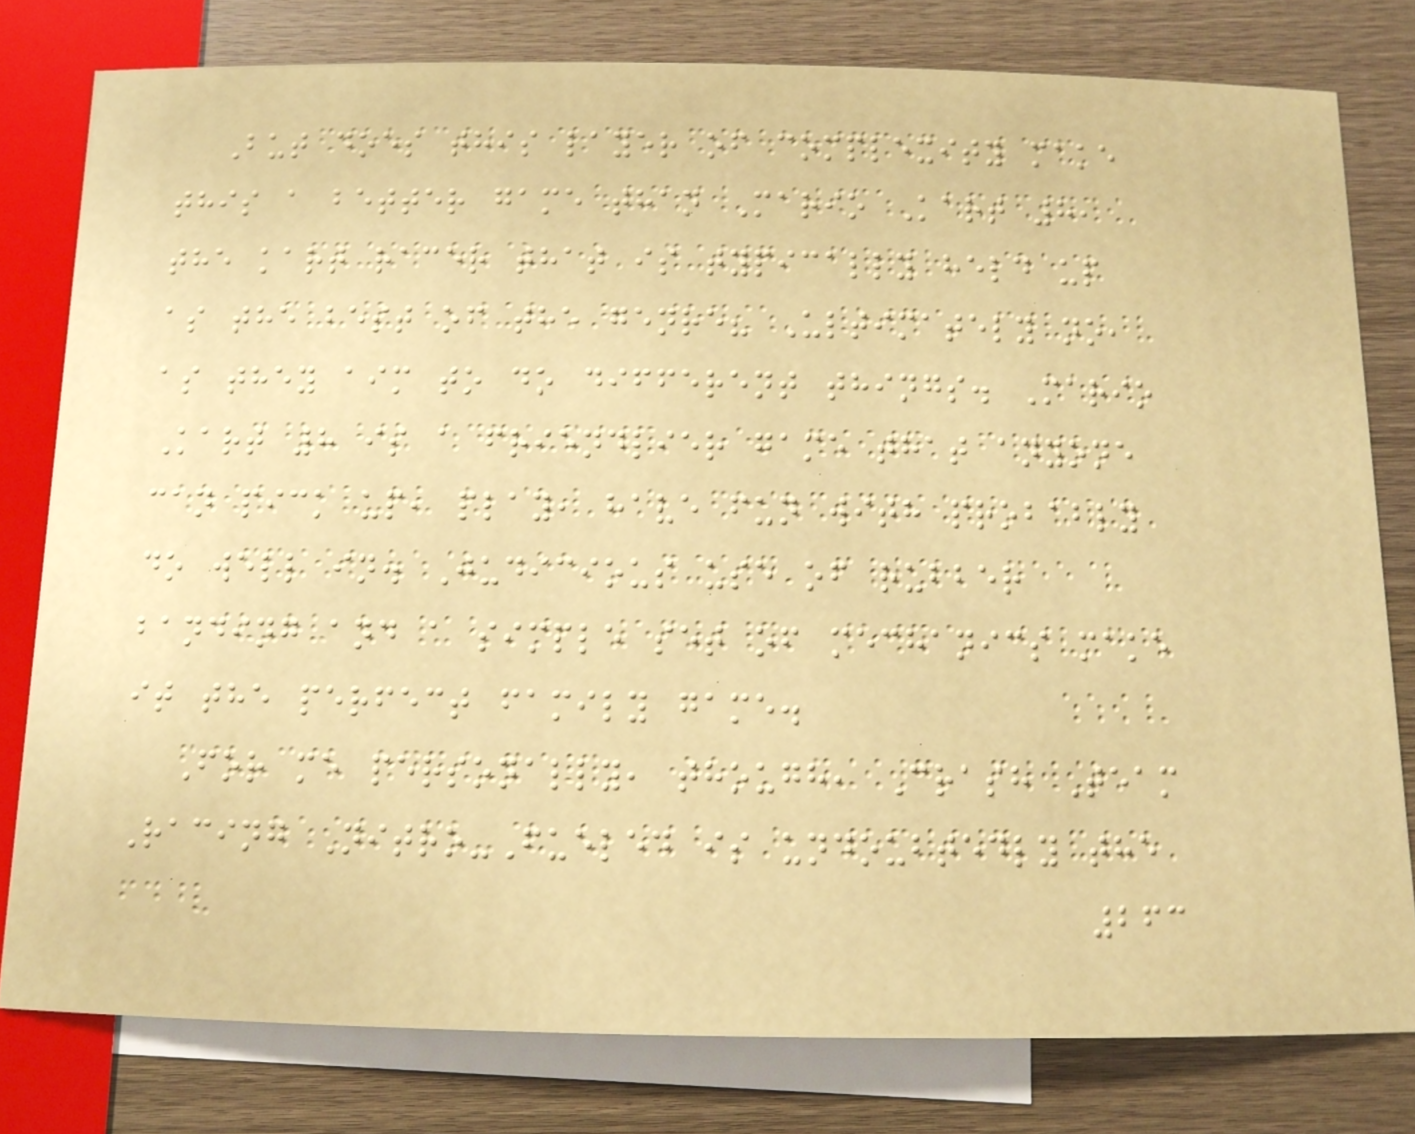But does this layer of complexity make
this a better game than Mario Kart 8,
the kart racer that is typically held up
as the best of the genre? Ultimately no,
as they aim to do different things. Mario
Kart 8 is a friendlier game that anyone
can pick up, play, have fun with probably
do well in. Judicious use of rubber
banding and a simple set of mechanics make
it the perfect family game.
For me personally, though, Crash Team
Racing Nitro-Fueled is undoubtedly the
263
